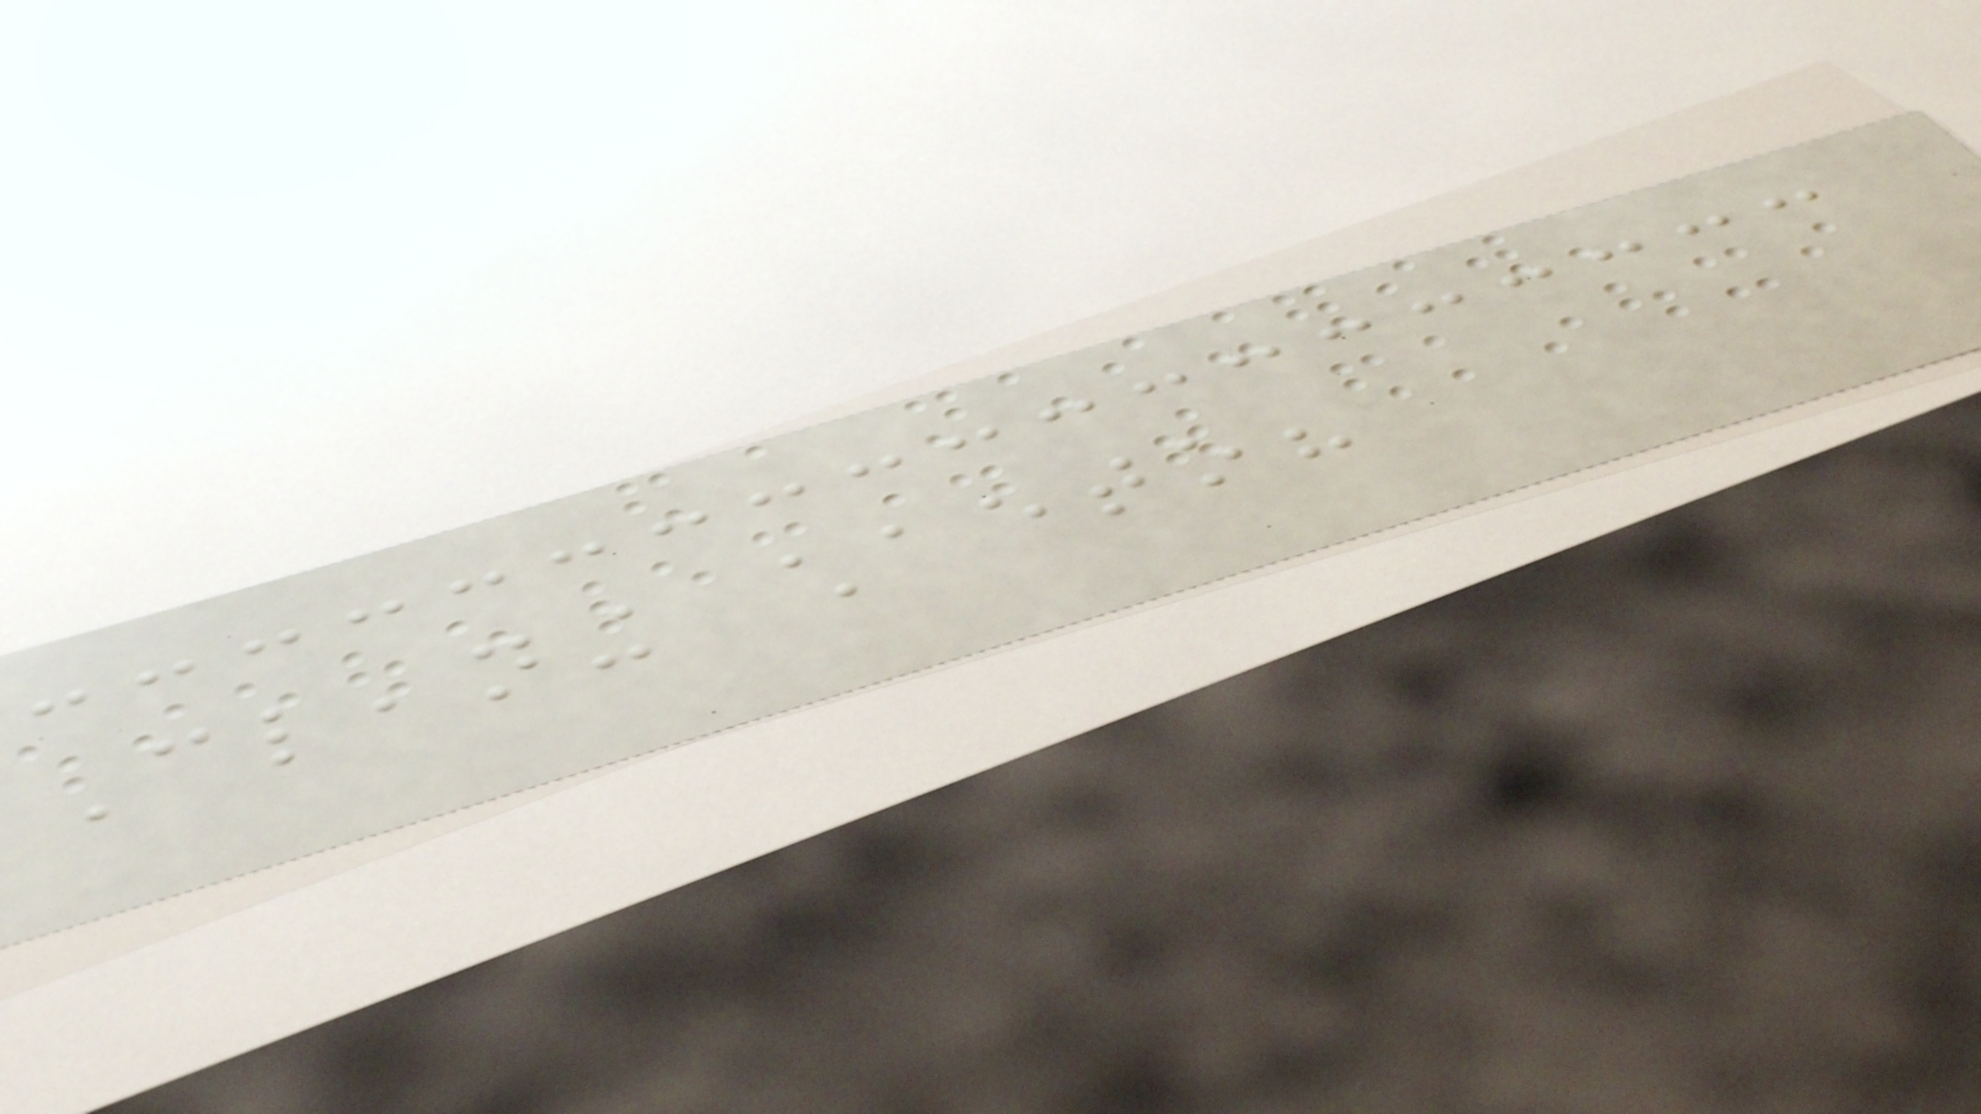Cleaning chaeto?
